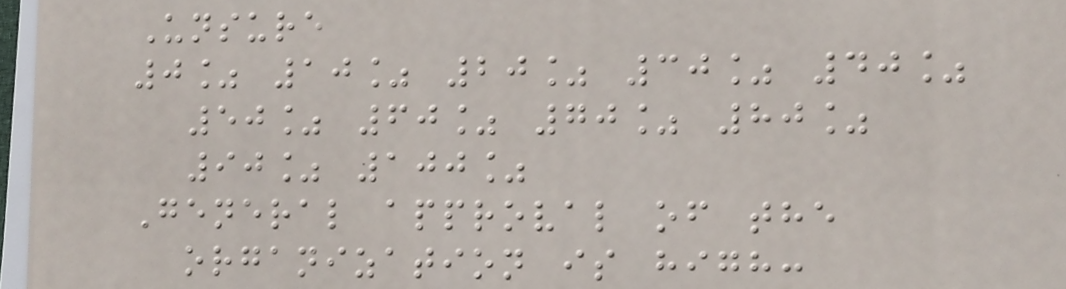Unsure
0% 10% 20% 30% 40%
50% 60% 70% 80%
90% 100%
General approval of the
organization is high:
